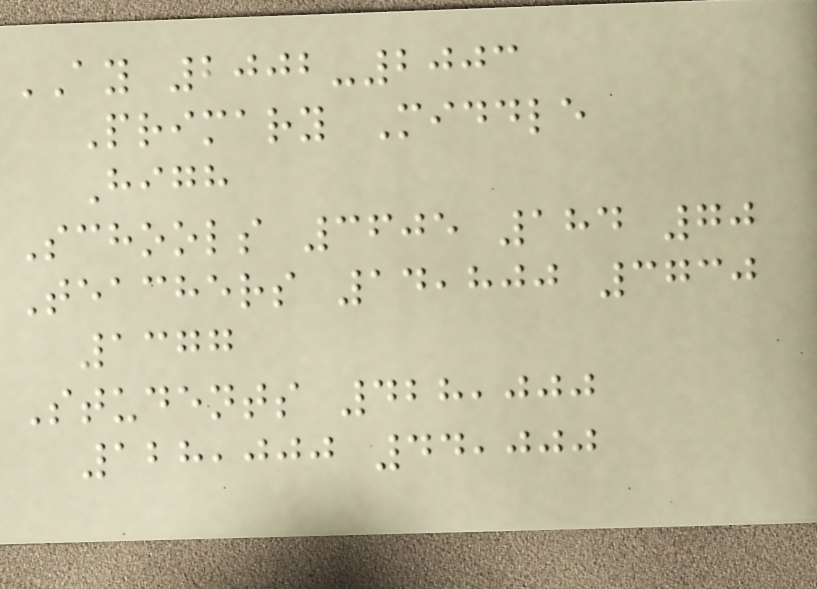AY 2002-2003
Primary Middle
High
Schools 3605 184 70
Teachers 14,800 3730
1377
Students 428,000
128,000 44,000
